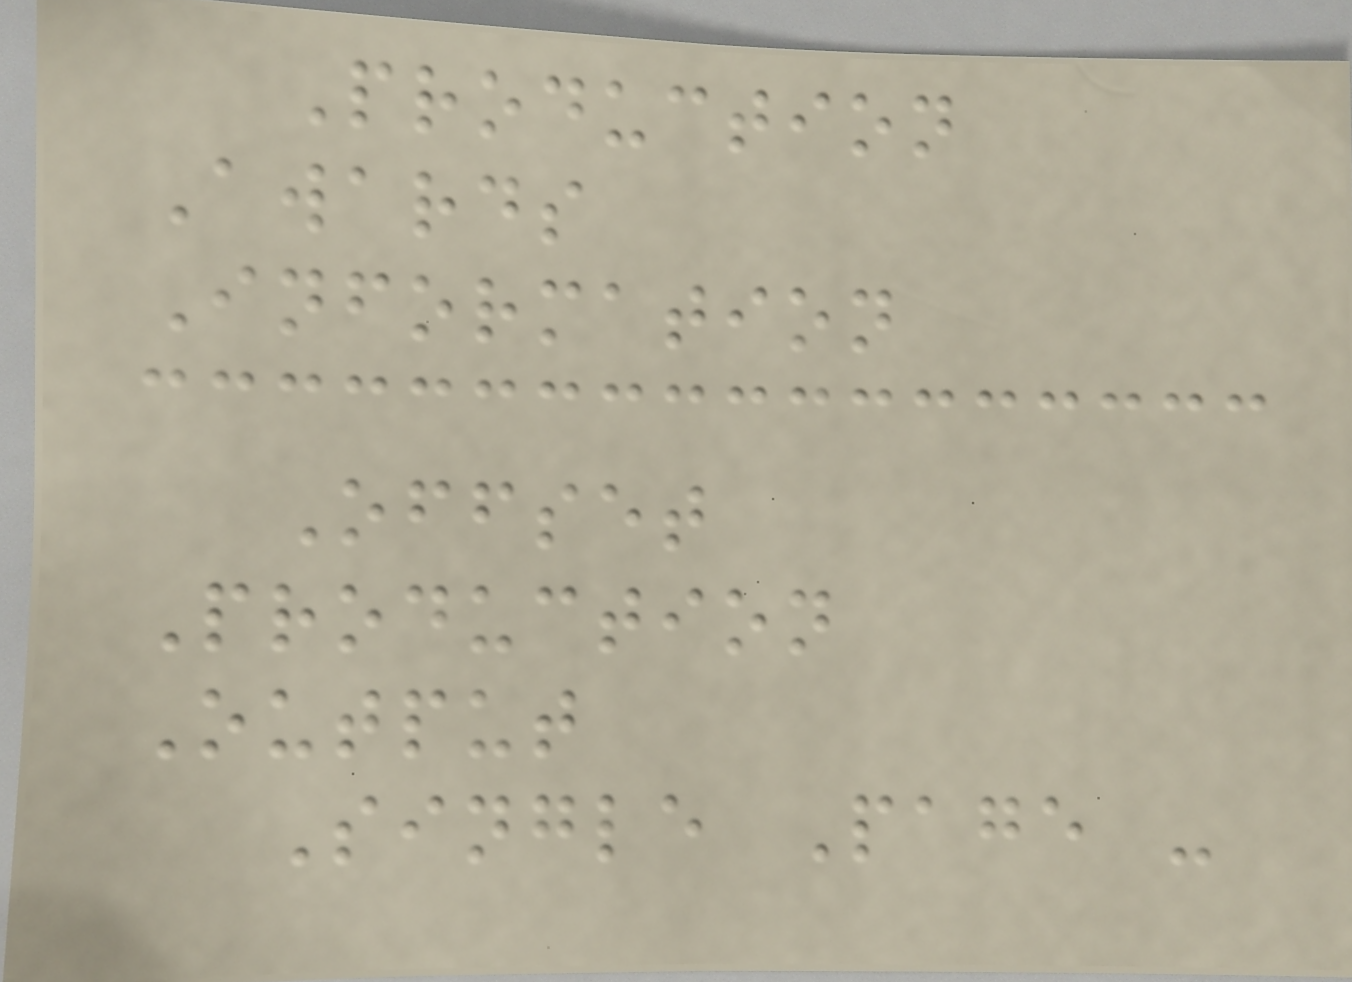Production
Awards
Information
Offset
Production
Output
Single Page -
